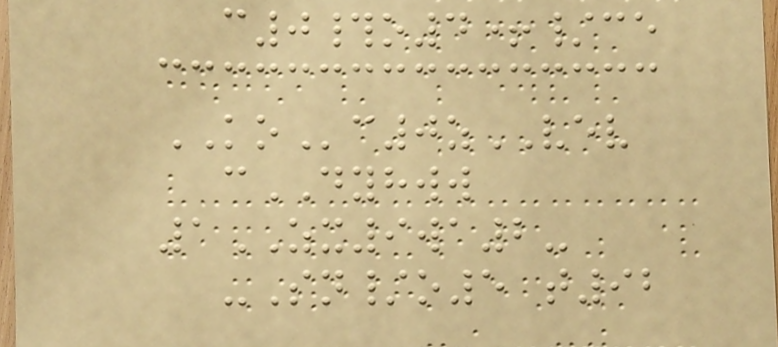c0#o4+/ce
KOc0zVEV
cDYHWW
1ZX9wa2-
-Sn/o5 t92
